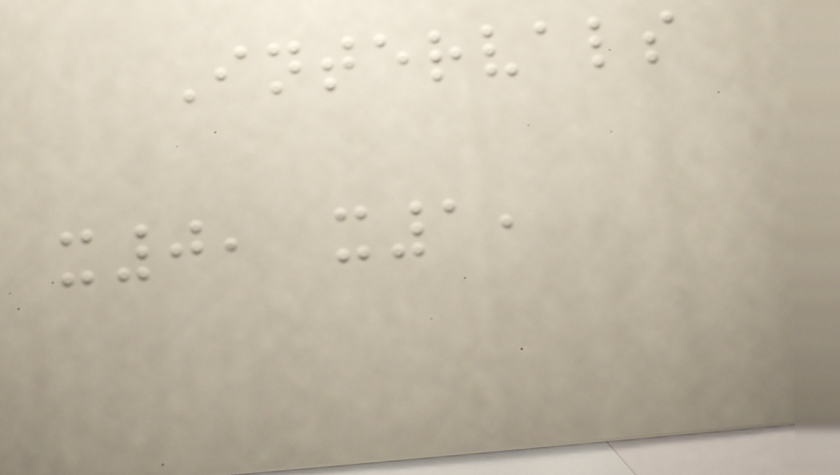Intervals
x0, x1,
